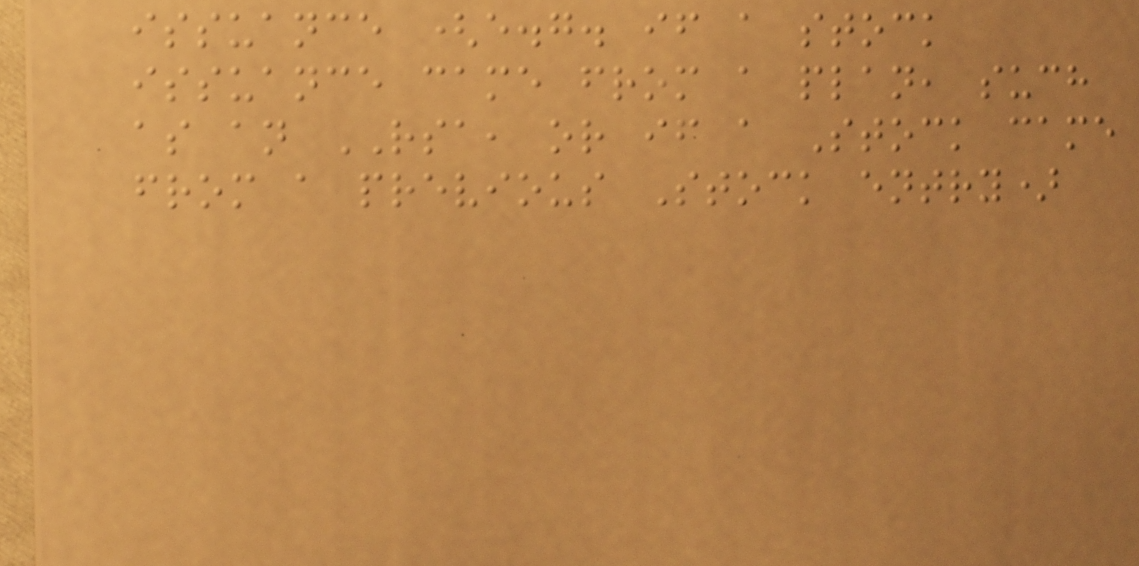issuance (e.g. if a stock
issuance came from a plan, such
as an RSA, or if a Stock came
from a previous Stock entry)
